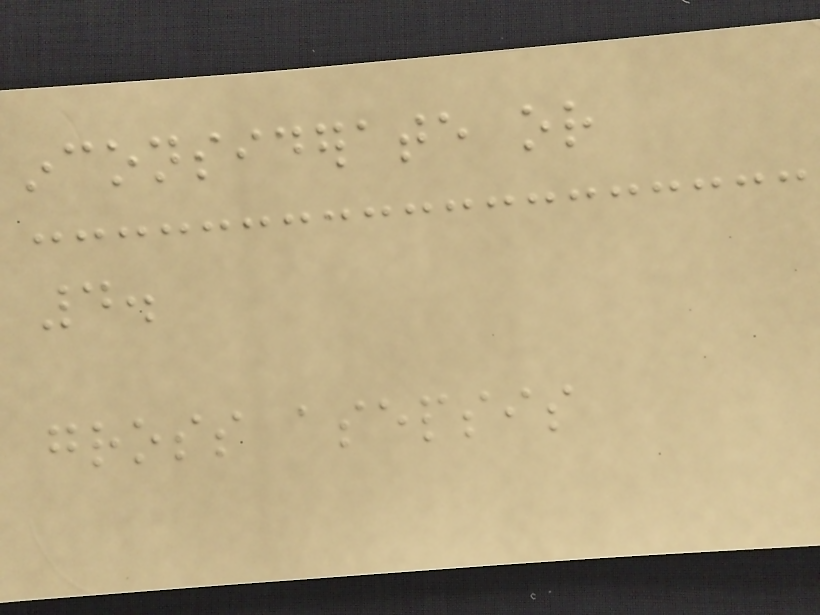inconsiderate or
4.
gross asepsis
